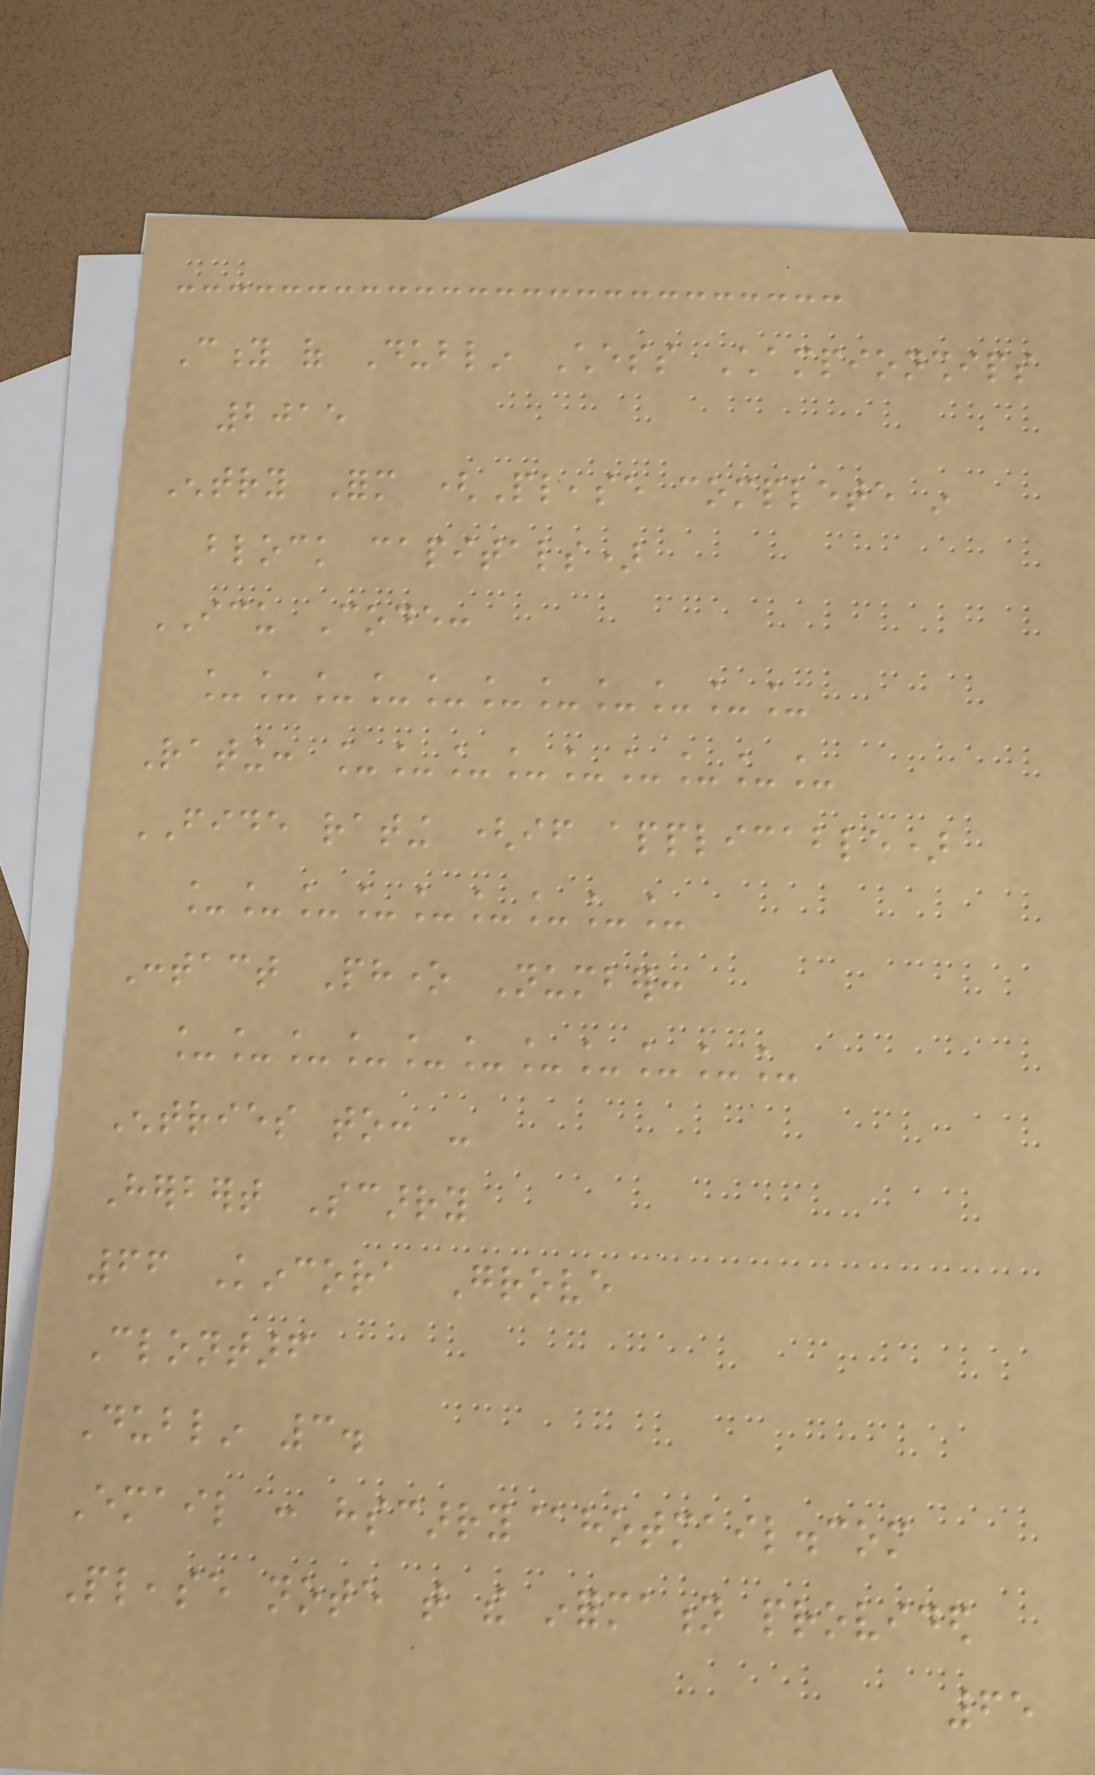City of Dublin Chess Championships
2015
Entry Form (Please complete in
block capitals)
ICU Code:
___________
Rating: _________
FIDE rating (if applicable)
_________
Contact Phone Number:
___________
Entries to: -
Herbert Scarry
66 Kincora Grove
Clontarf
Dublin 3.
Email : hscarry@hotmail.com
Please note that the information provided
65
